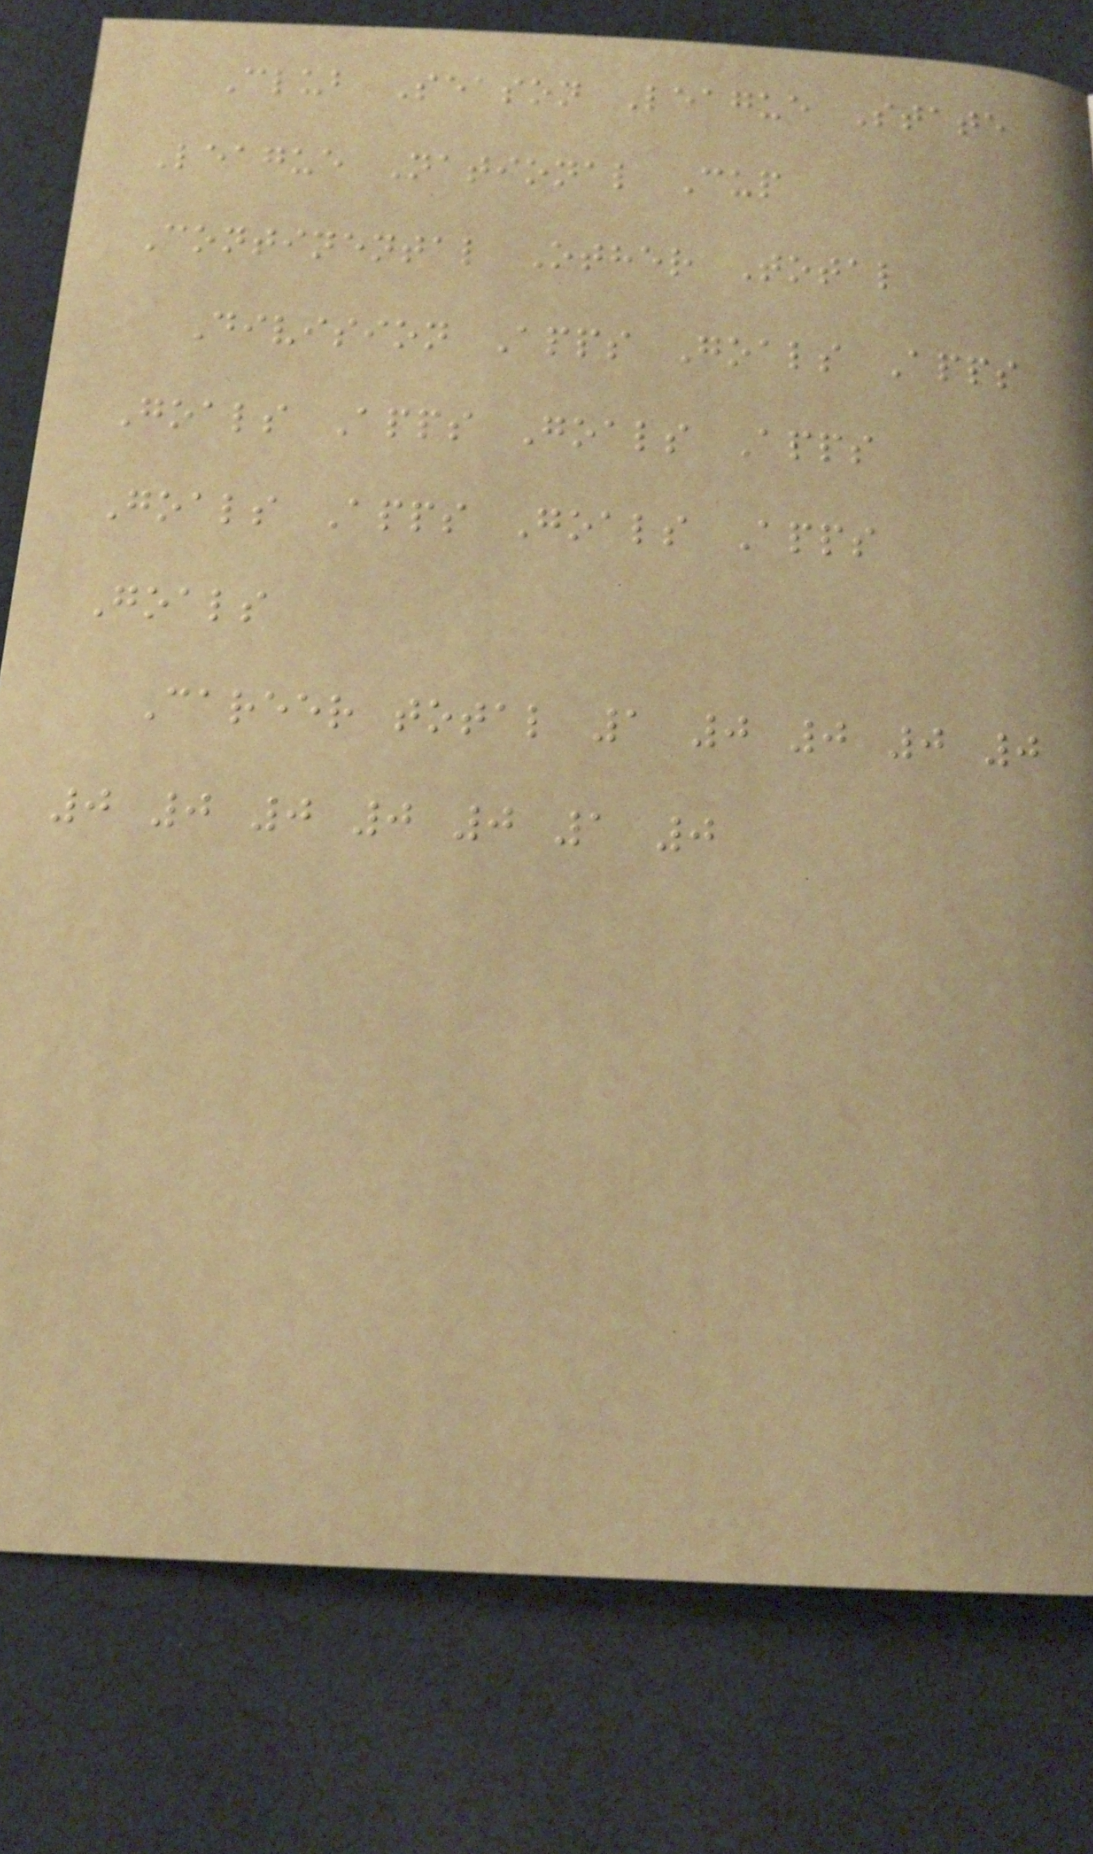Club Season League State
League National Cup
Continental Other Total
Division Apps Goals Apps
Goals Apps Goals Apps
Goals Apps Goals Apps
Goals
Career total 1 0 0 0 0
0 0 0 0 0 1 0
